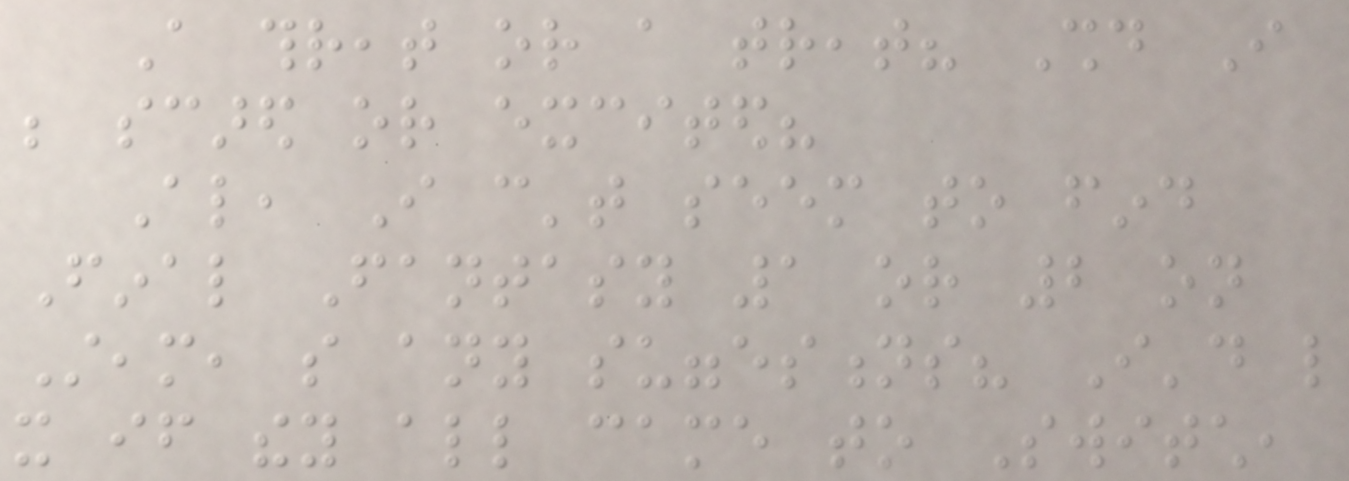A threat or a treat? Should I
be scared or excited?
Also, I can't seem to find
Final Fantasy 1 or 2 on
Steam, so any suggestions? I'd like
it if they all came to Switch,
